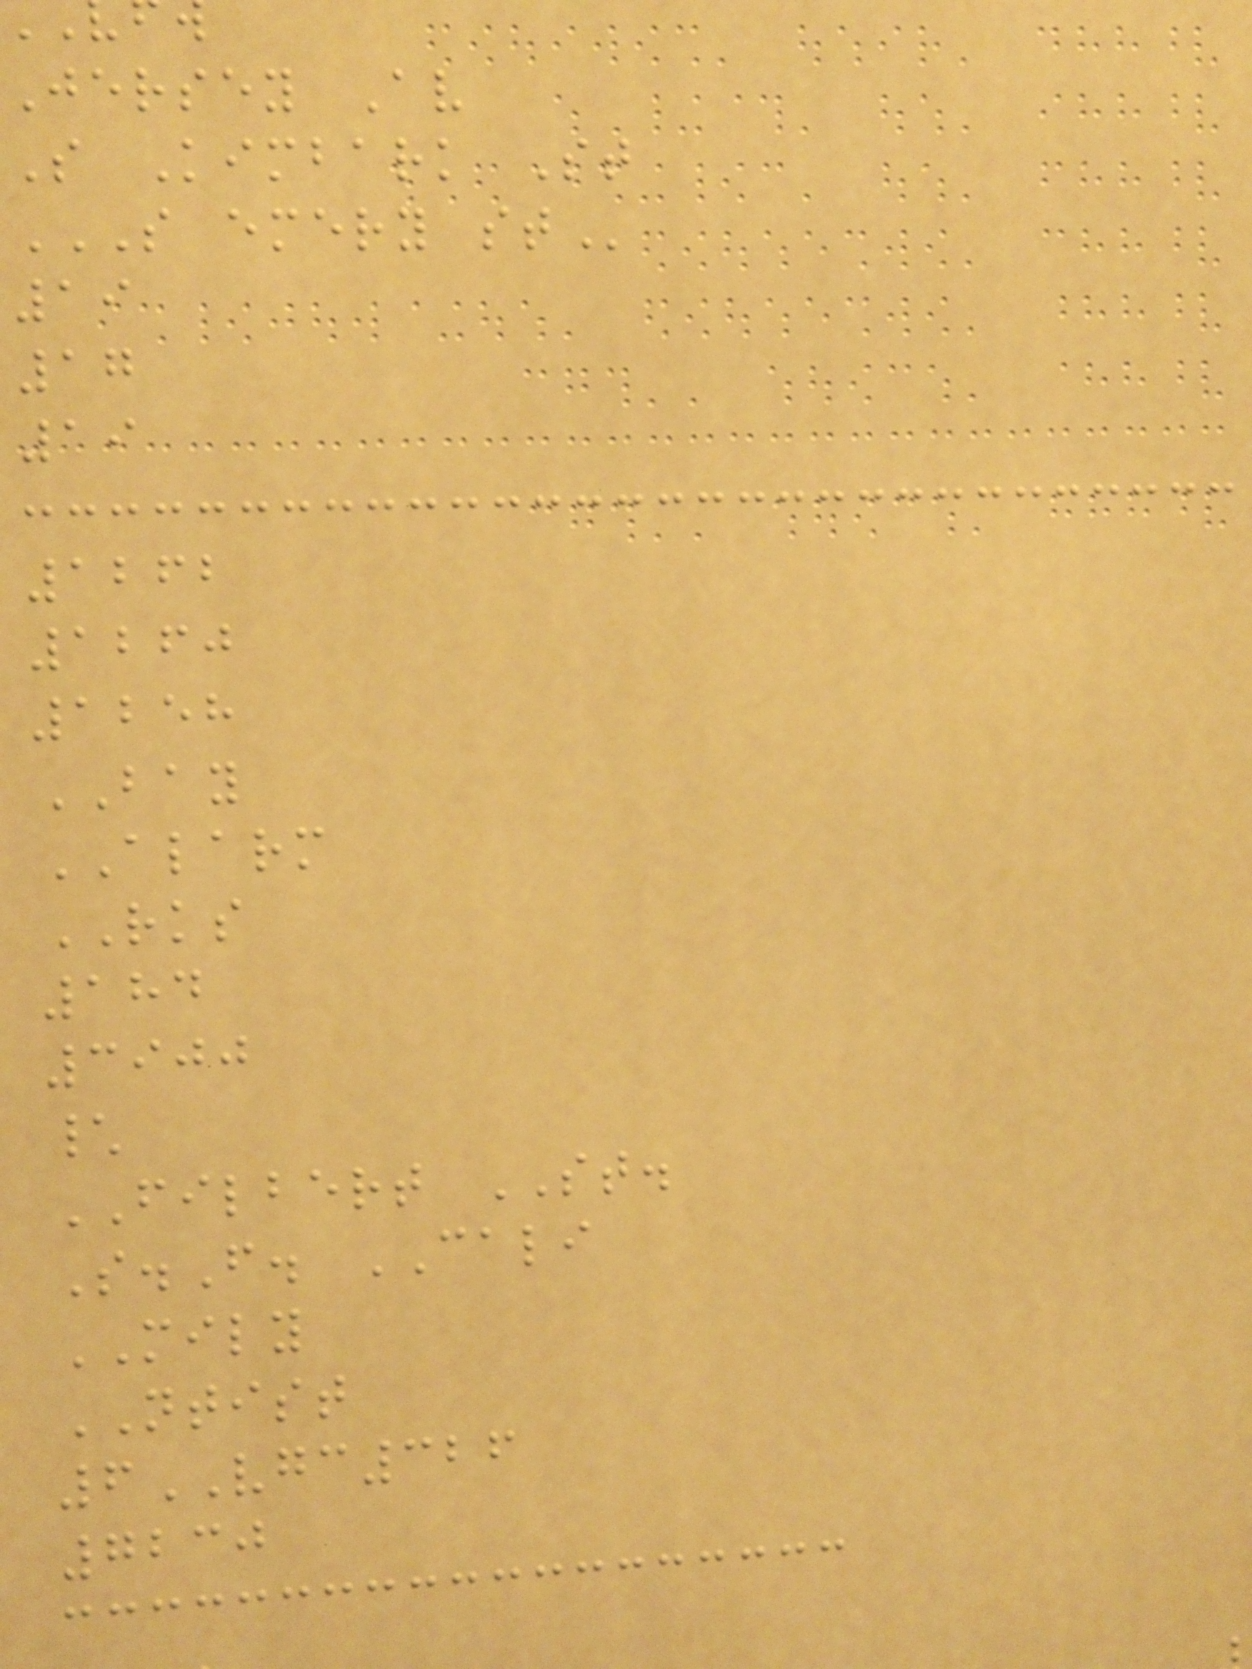Jersey Av
S Kimbark St
S EMERY ST
19
17
19
1262
1260
1258
BAY
ALARM
RKS
184
3900
\
FILBERT ST.
S.F. CALI
MILY
NTIST
6VGC326
7230
